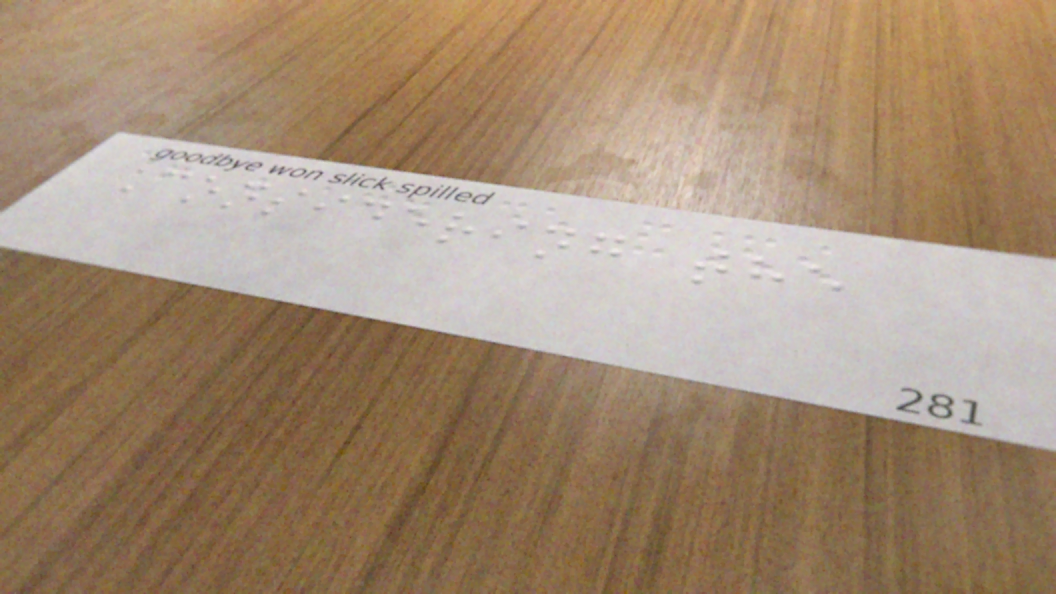Considering the
